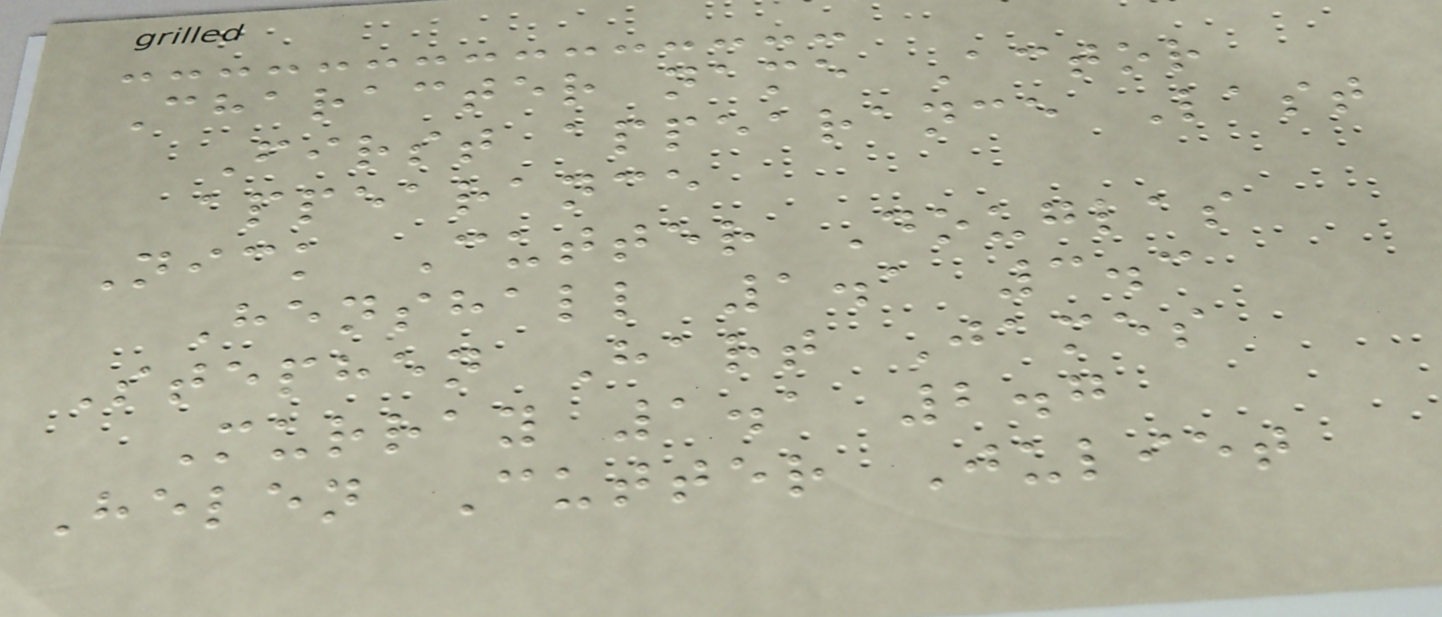Character name Actor
First appearance Last
appearance
Nick Cutter Douglas
Henshall 1.1 3.3
Stephen Hart James
Murray 1.1 2.7
Helen Cutter Juliet
